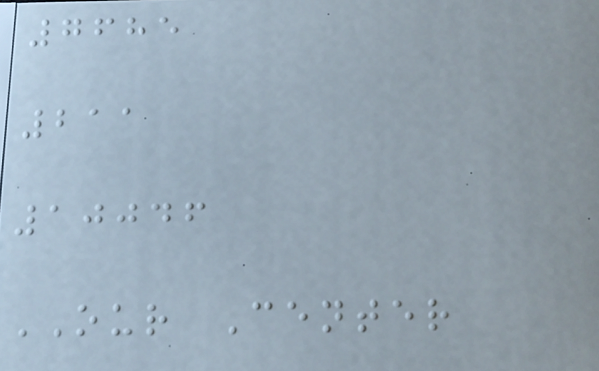7685
211
10046
OUR Center
